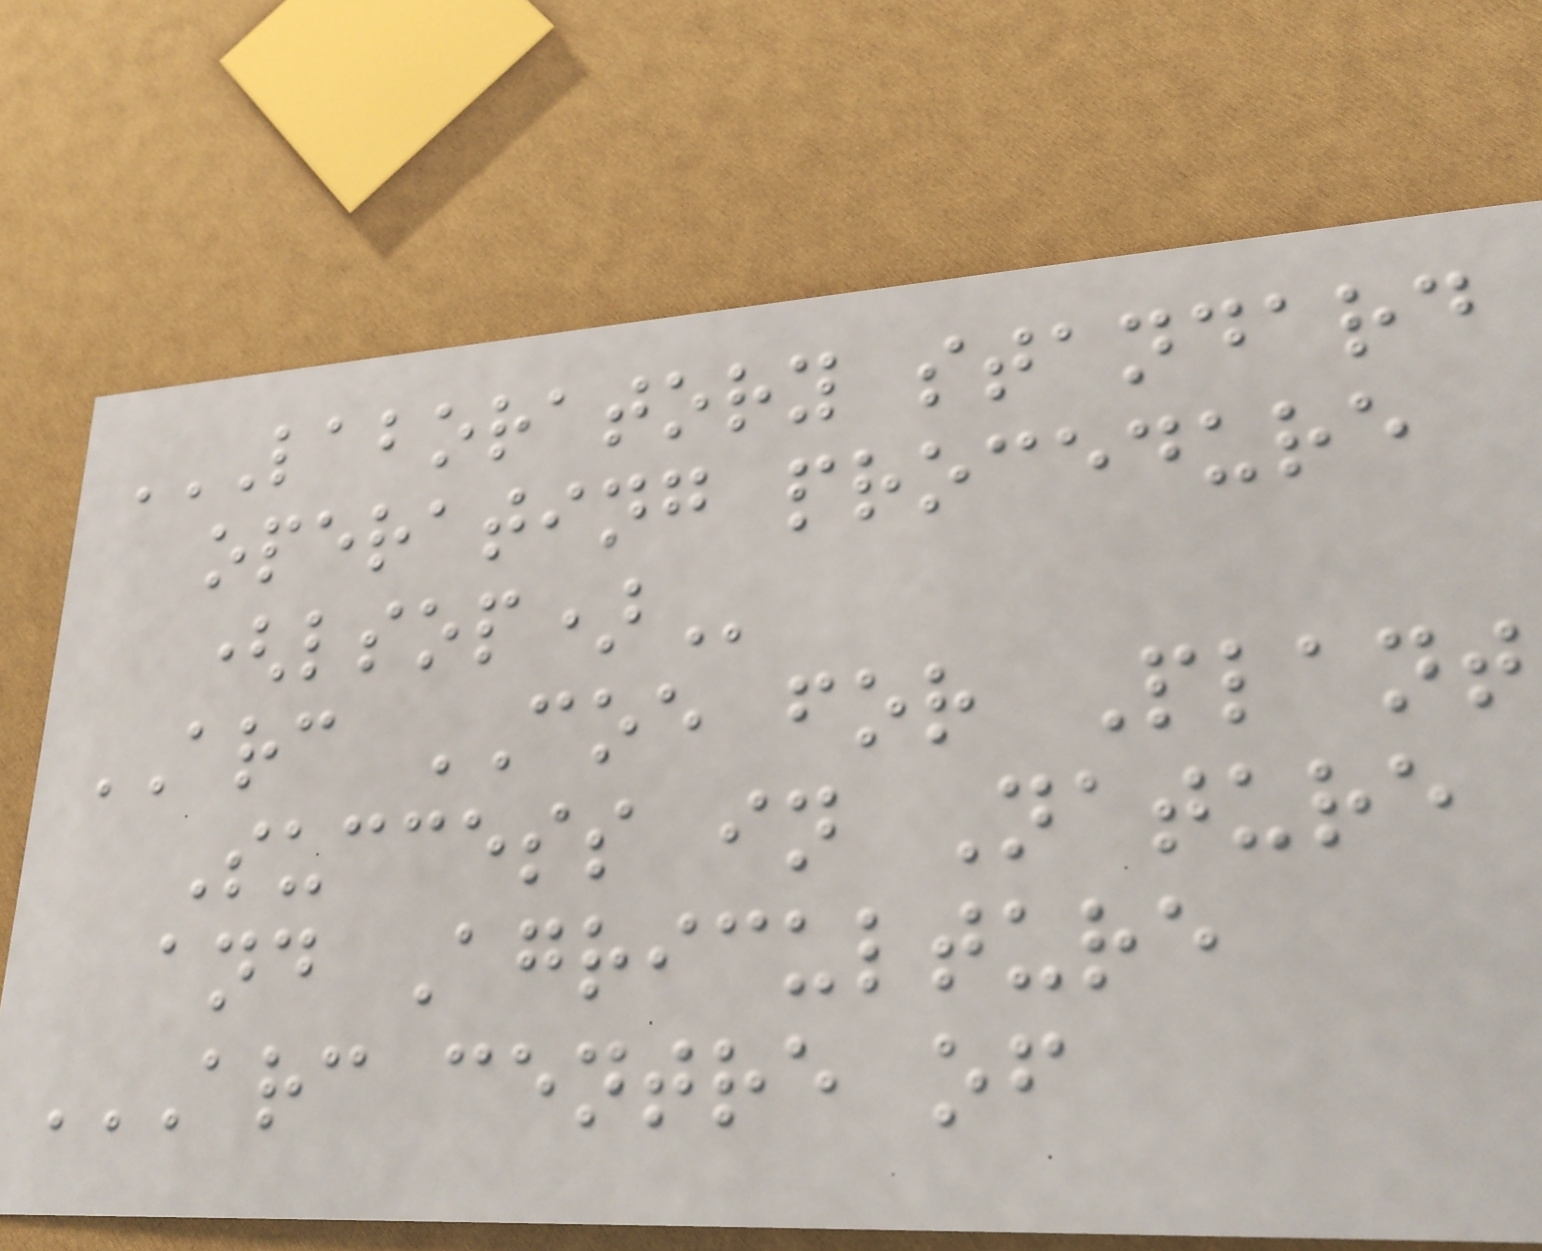LABORATORY STANDARD
OPERATING PROCEDURE
(LSOP)
ARC COE for Plant
Success in Nature
and Agriculture
ARC CENTRE OF
